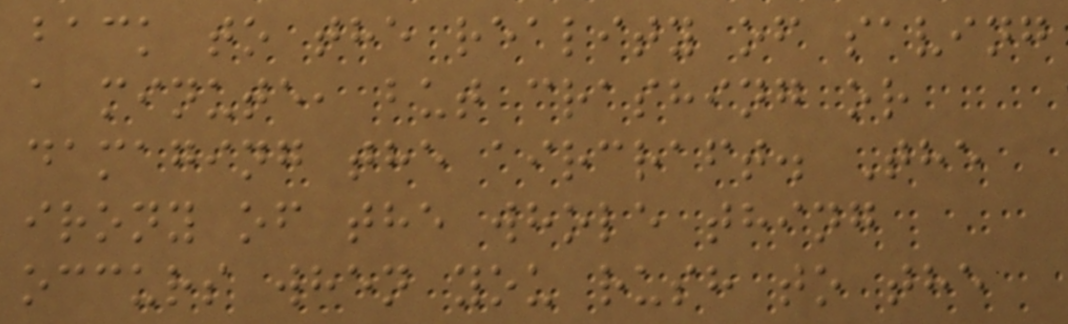back to the reality of saving
a minute, but crashing or
damaging the aircraft. The
irony of the whole thing
occurs when you rush to the
